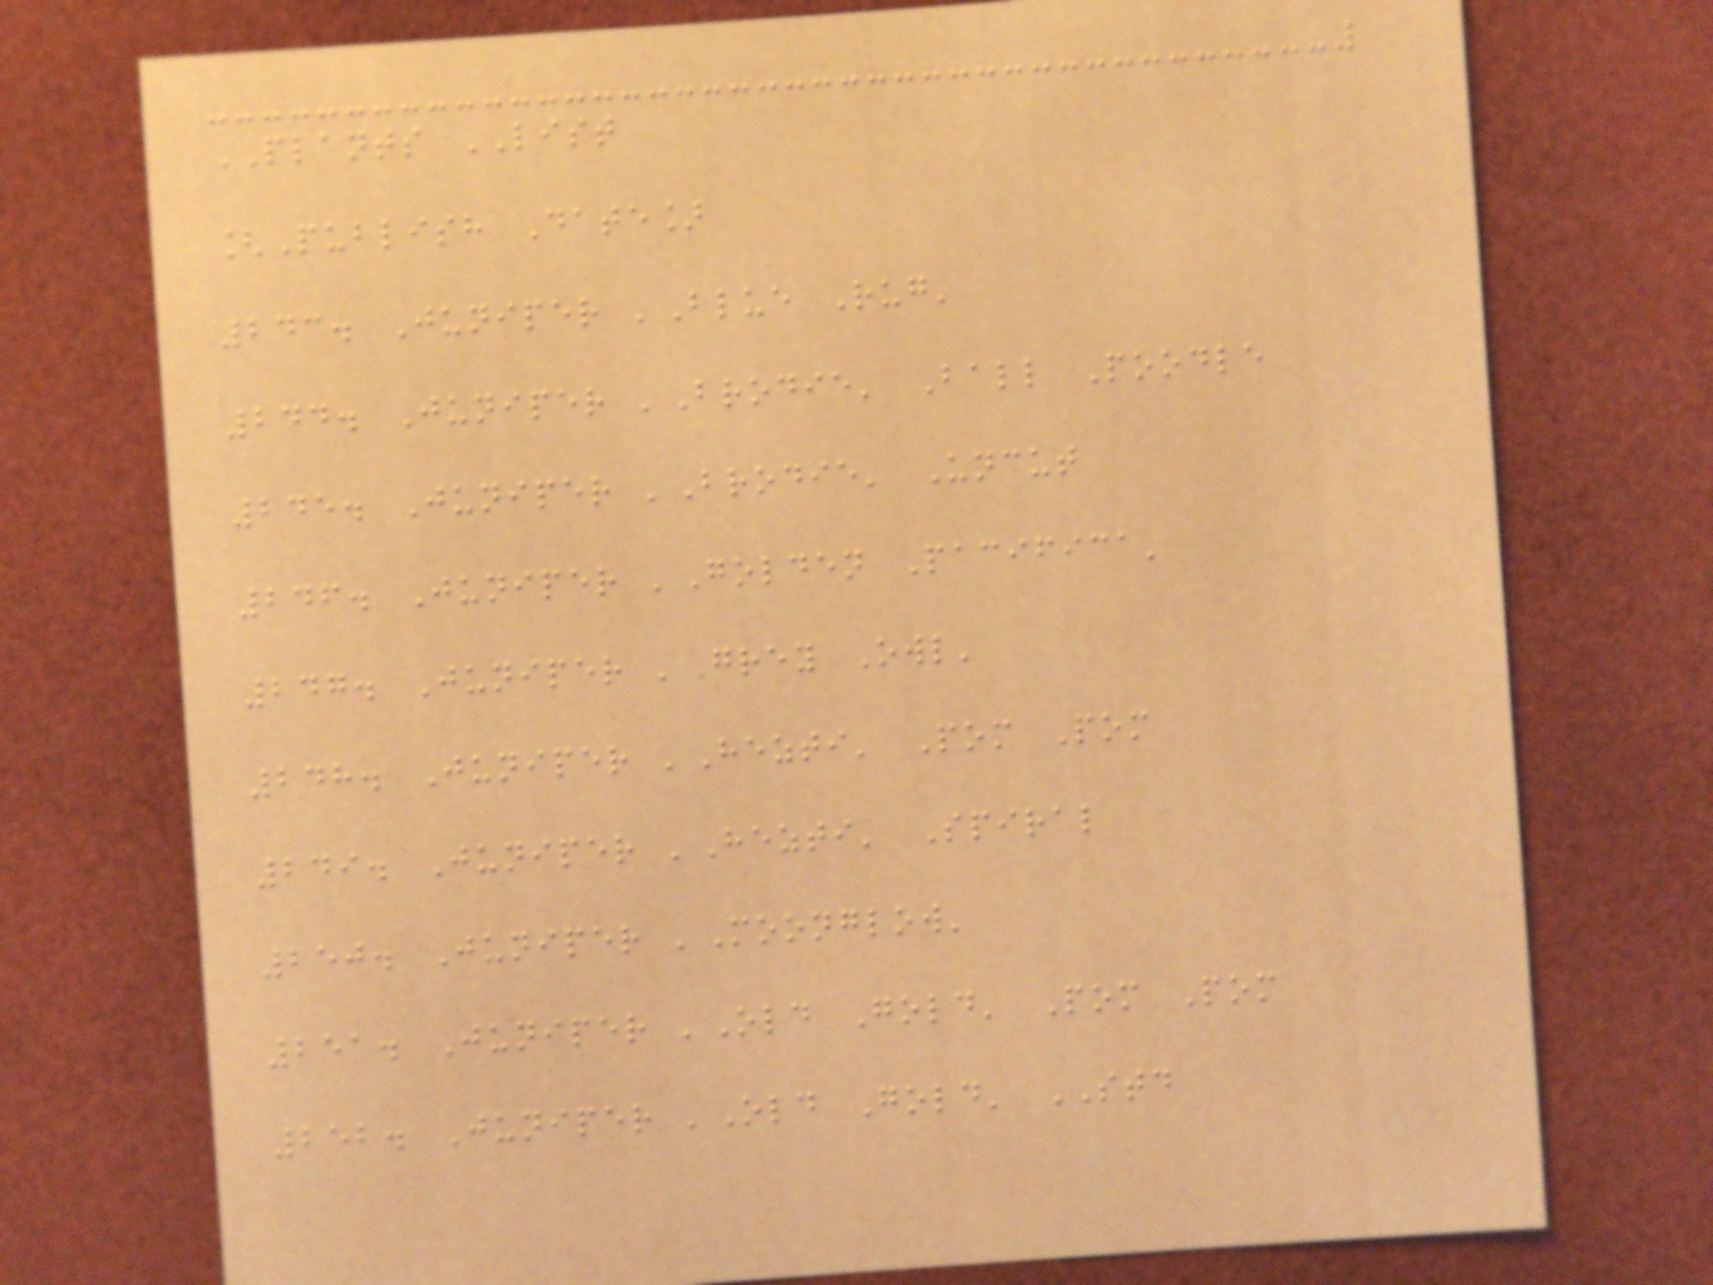PLANTS LIST
[Publish Date]
243. Juniper 'Blue Rug'
244. Juniper 'Brodie' Ball Poodle
245. Juniper 'Brodie' Uncut
246. Juniper 'Golden Pacifica'
247. Juniper 'Grey Owl'
248. Juniper 'Hezti' Pom Pom
249. Juniper 'Hezti' Spiral
250. Juniper 'Moonglow'
251. Juniper 'Old Gold' Pom Pom
252. Juniper 'Old Gold' STD
